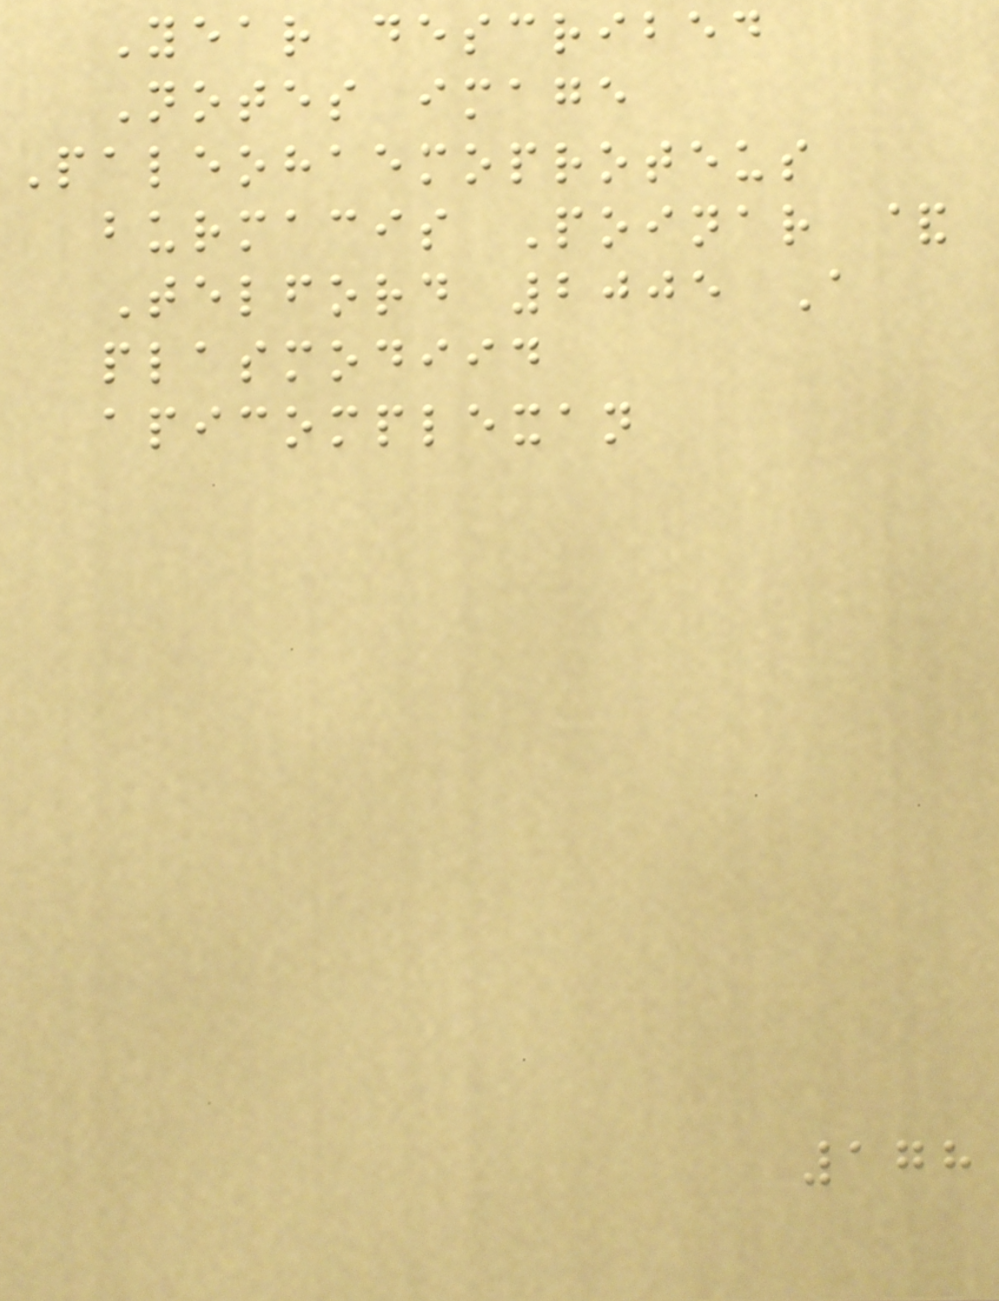Year described
Notes image
Paleohaemoproteus
burmacis Poinar &
Telford 2005 A
plasmodiid
apicomplexan
178
